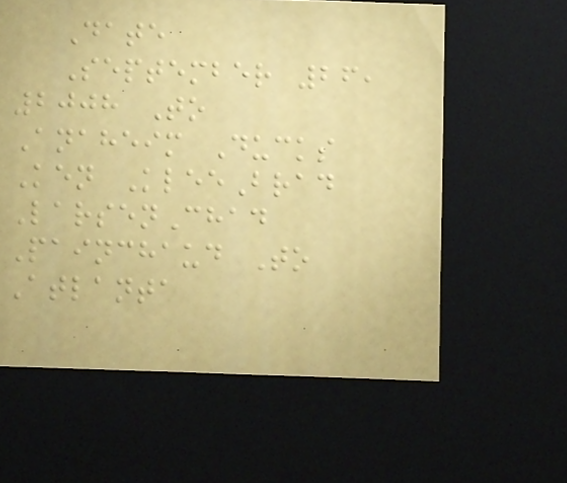Date
September 26,
2008 To
Anaheim Ducks
Ken KleeBrad
LarsenChad
Painchaud To
Atlanta
